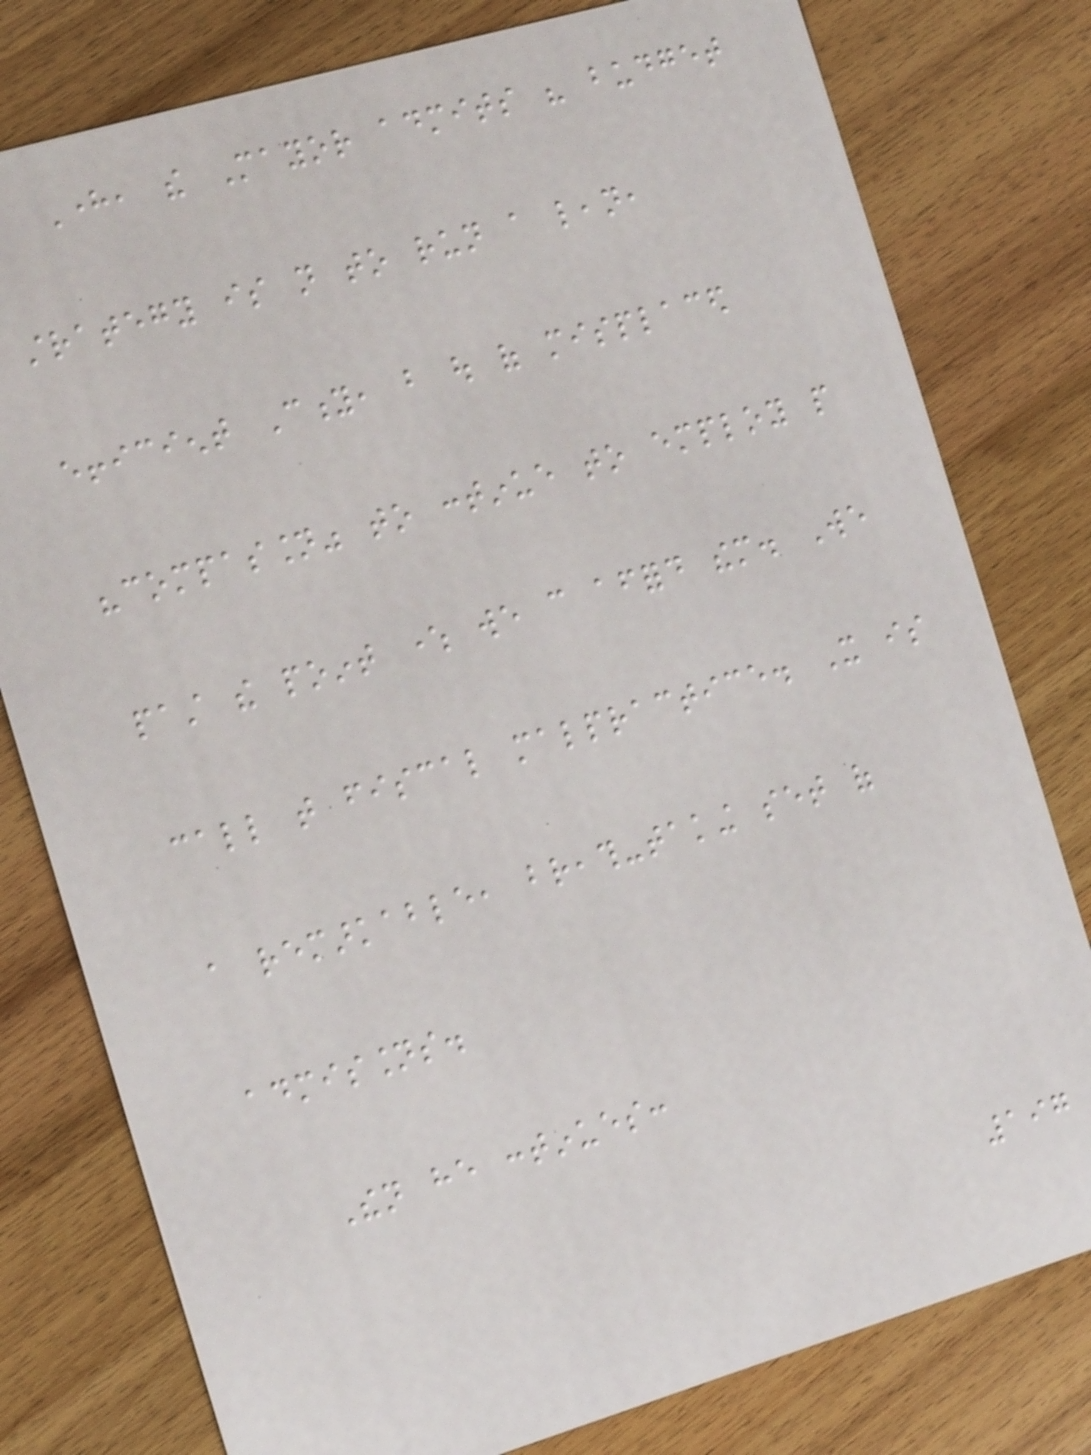Here, the Mayor admits his budget
strategy is not to run a lean,
efficient City, but out of misplaced
"compassion" to continue to employ people
past the point where we can afford them. We
call that fiscal malpractice. It is
a remarkable, breath-taking set of
admissions.
Then he continues:
197
